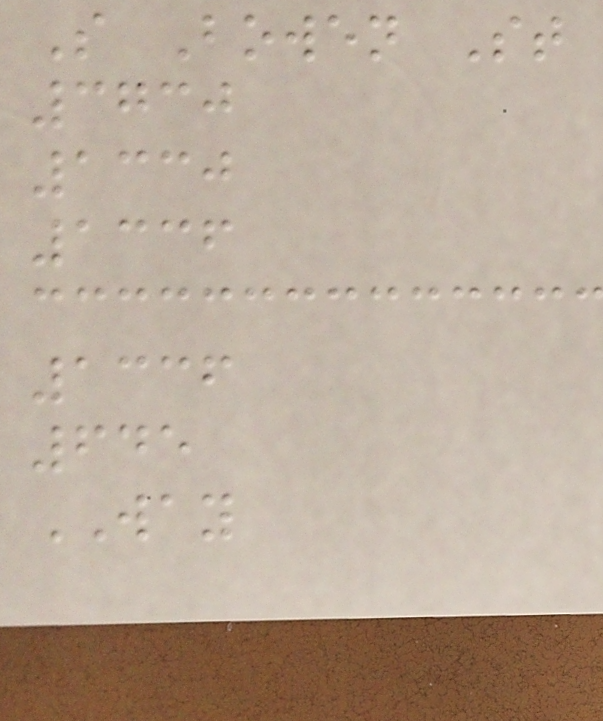S Bowen St
3730
1330
1336
1336
645
WAY
